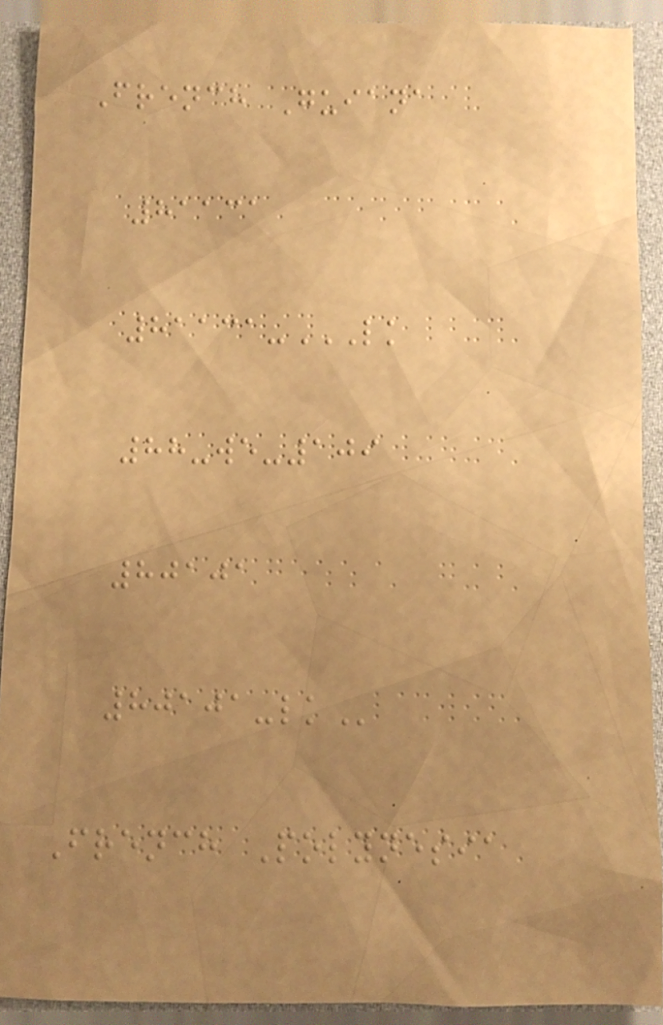French Guiana
81131
81131-LK
88-WE-109
80101
80101-LK
French Polynesia
